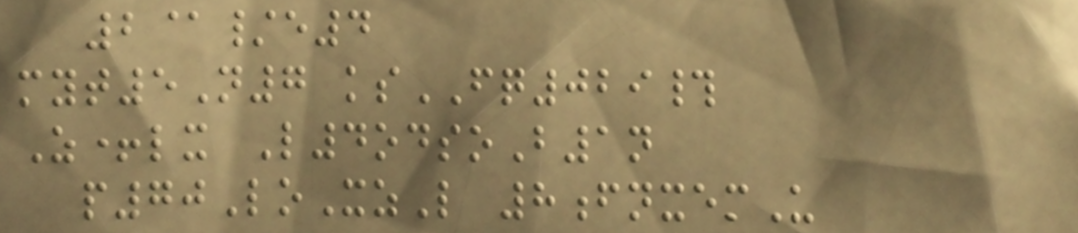2@/e4
myt5N7 ksFQ029#
Z+lx L4odsoB1n
p70LoXzL 8fnxemU
